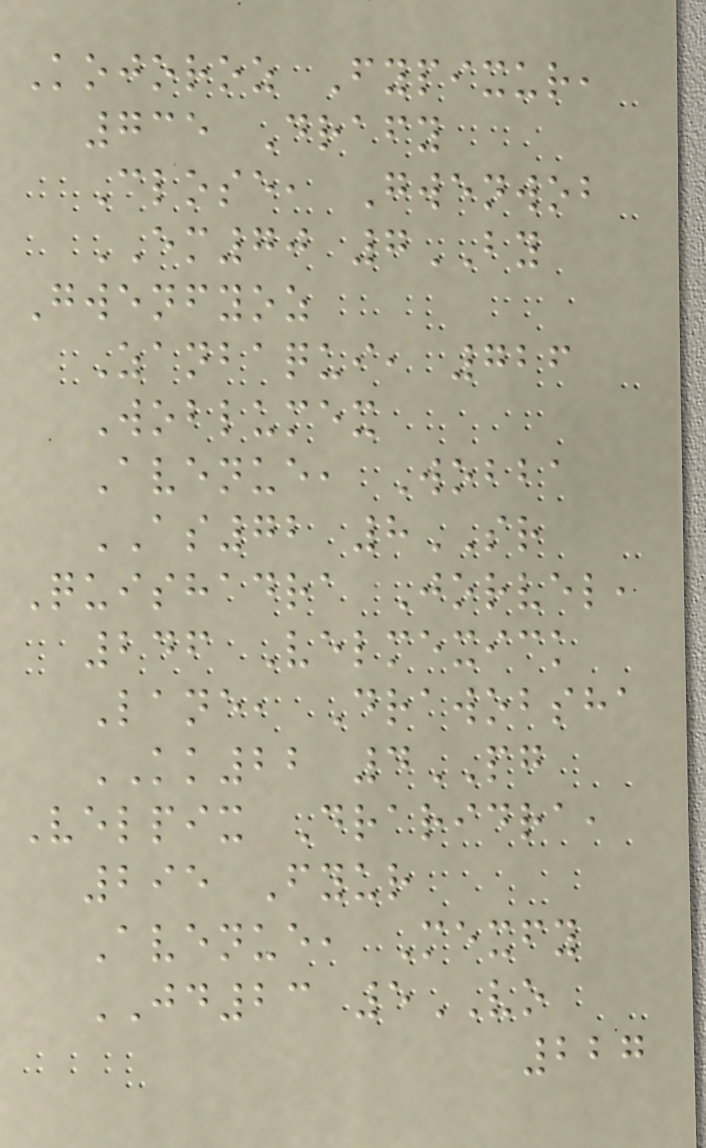Kojoroz Fypixur,
735 Drafy
Close, Gwenwob
EM70 7BY
Gwenfyoz
Zanbaqui, 726
Woblumex
Avenue, Wobba
AS72 8SR
Quishadra Jorvel,
246 Velmexick
Lane, Drawobsha
KK22 4PG
Velpix Draridra,
295 Fyur
Avenue, Mexfy
JD23 5VO
227
